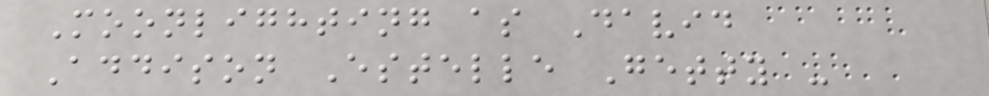Moonlighting as David
Addison Estelle Getty -
